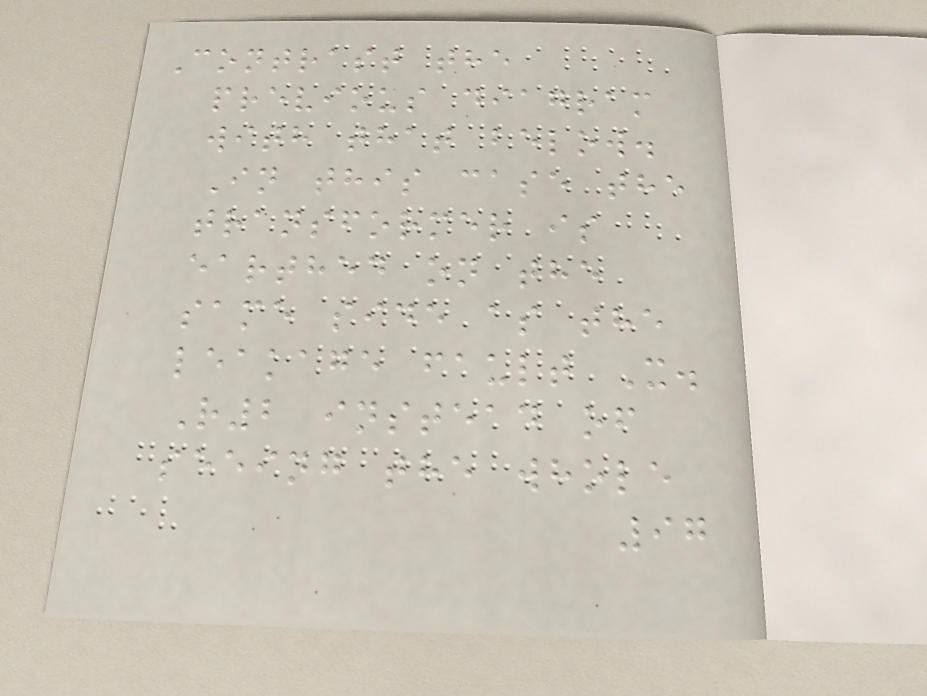Contrast the
previous diagram
with that below.
In this case the
transformer is
earthed on the
same side as the
leakage fault X.
R2 instead of
seeing the whole
97
